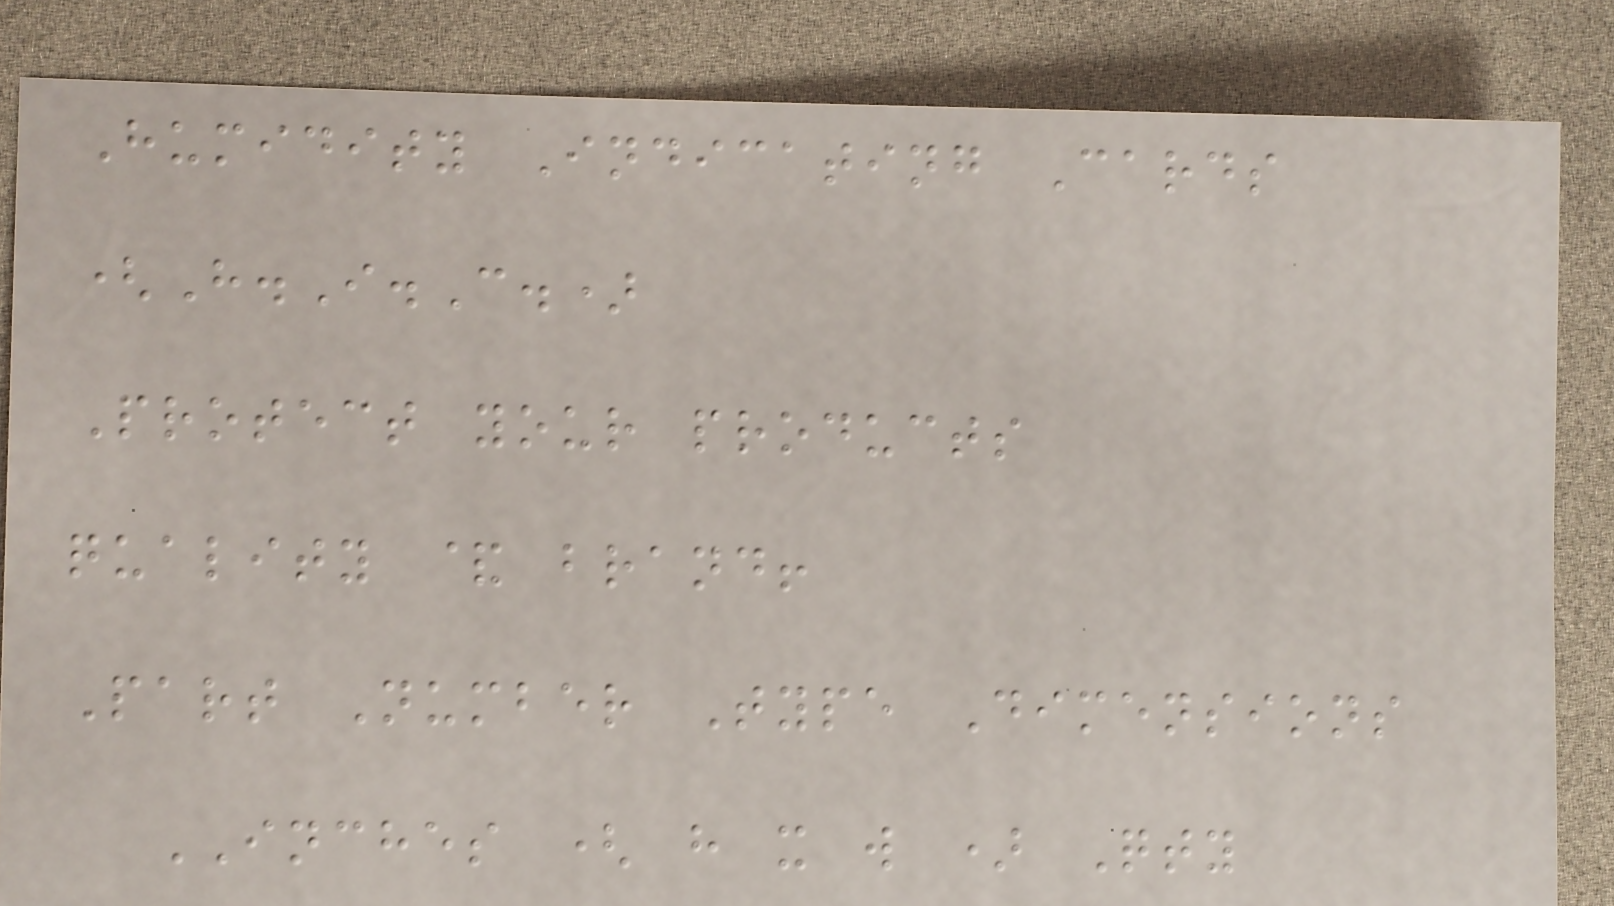Humidity Indicating Cards
(H.I.C.)
Protect your products
quality & brand!
Part Number Type Dimensions
INCHES ( h x w ) Qty
